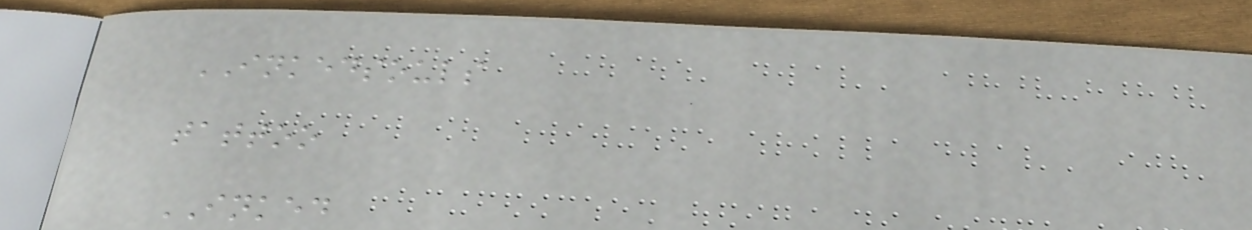INKEDSOULS
tattoo
INKED
